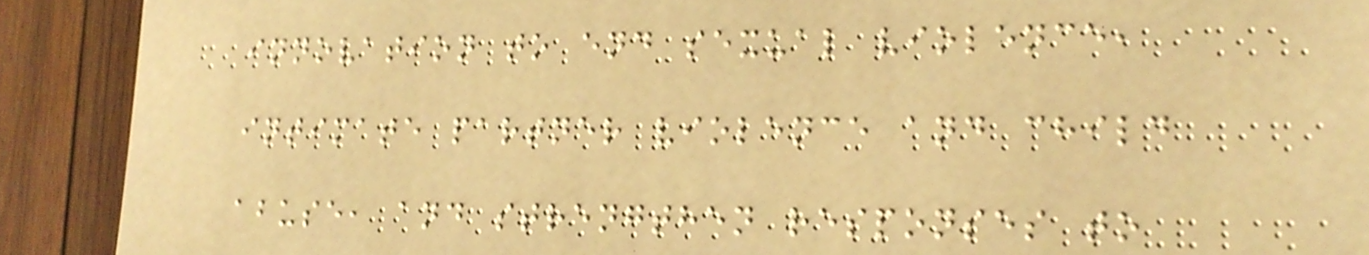innovation to end sexual violence,
intimate partner violence and child
abuse, and strengthen responses to
